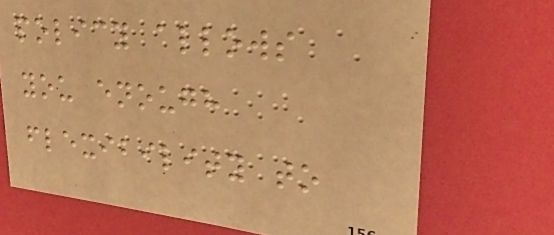policy allows
you enough
flexibility to
